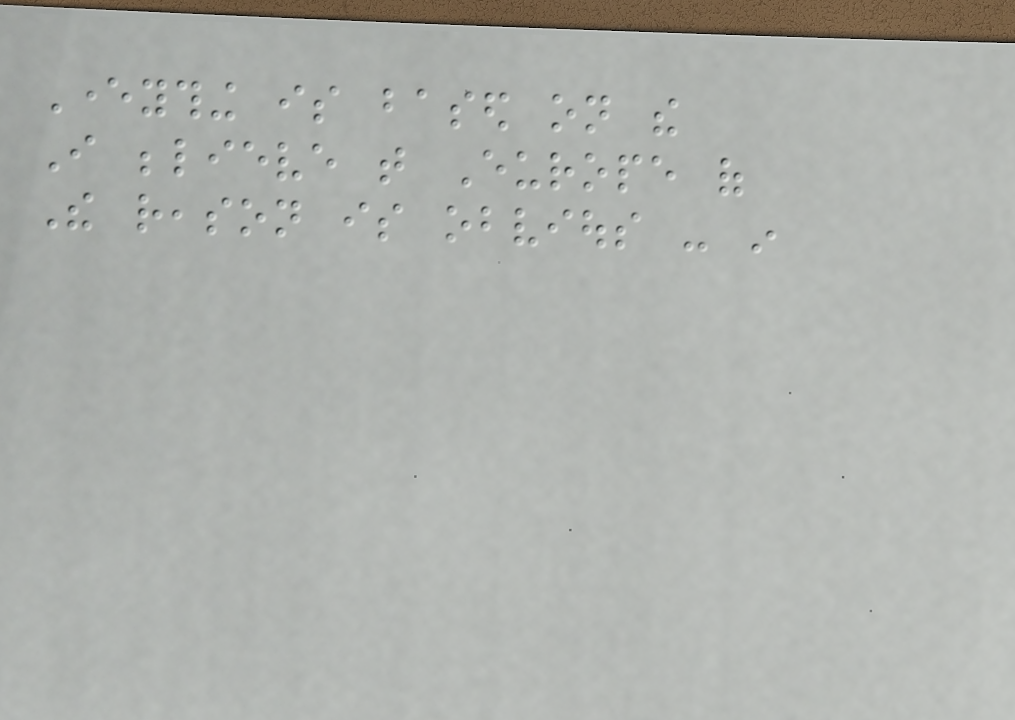Everything is based on the
I believe that Europe of
The reason is obvious - in
